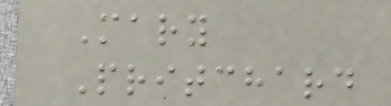Mary
Pritchard
